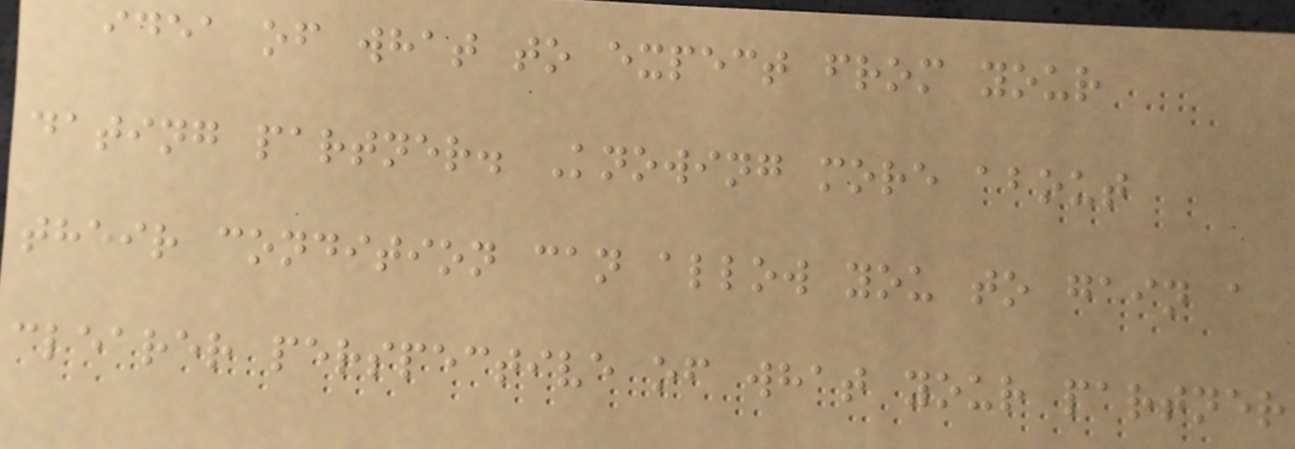idea of what to expect from your
dating partner. Knowing more about
their condition can allow you to gain a
clearer perspective of what your partner
